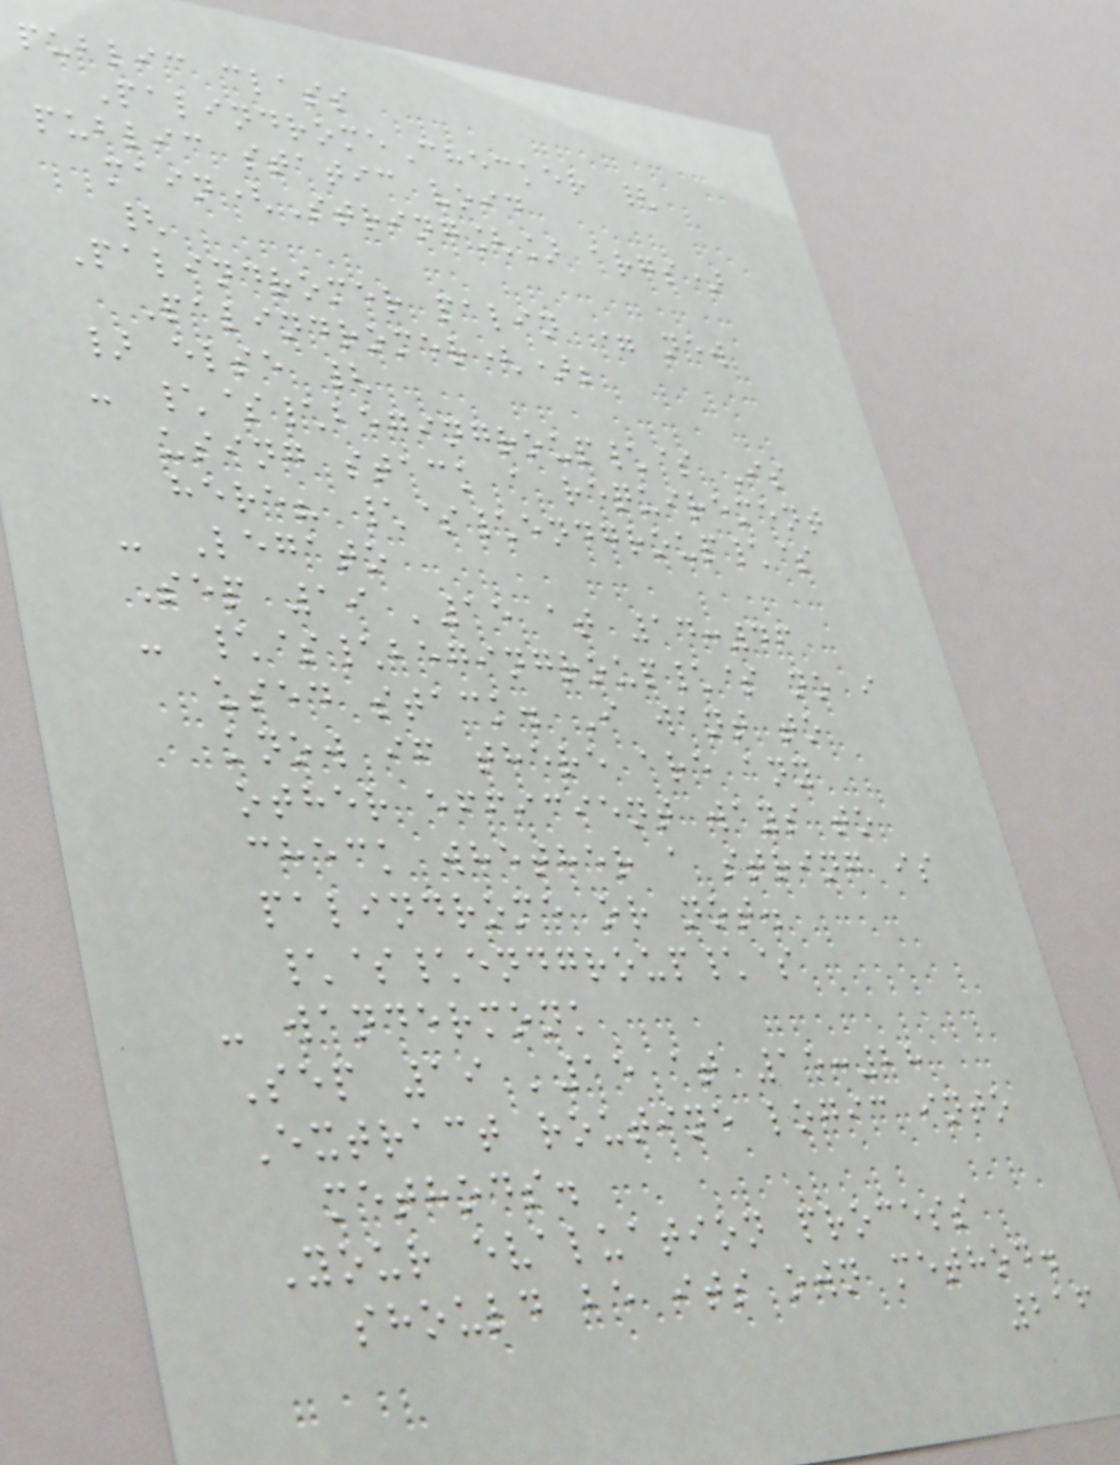public class
PalindromeChecker {
public static void
main(String[] args)
{
Palindromer palin = new
Palindromer();
} else {
- \$\begingroup\$ Is
using stack a requirement
here? \$\endgroup\$
- Legato
Sep 19 '15 at 14:46
- \$\begingroup\$ no i
used stack. I want to
know if there are any
other efficient ways to
check whether a string is
palindrome or not.
\$\endgroup\$
- wandermonk
Sep 19 '15 at 15:28
Extract routine logic into
methods.
Your evaluation process
should be its own method.
216
